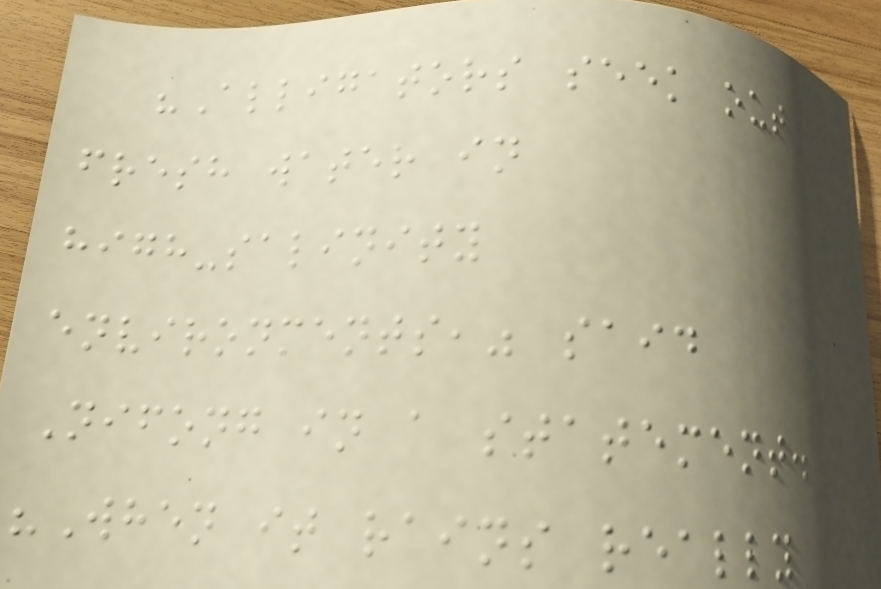"Alligators seek out
fresh water in
high-salinity
environments," said
Nifong in a statement.
"When it rains really
